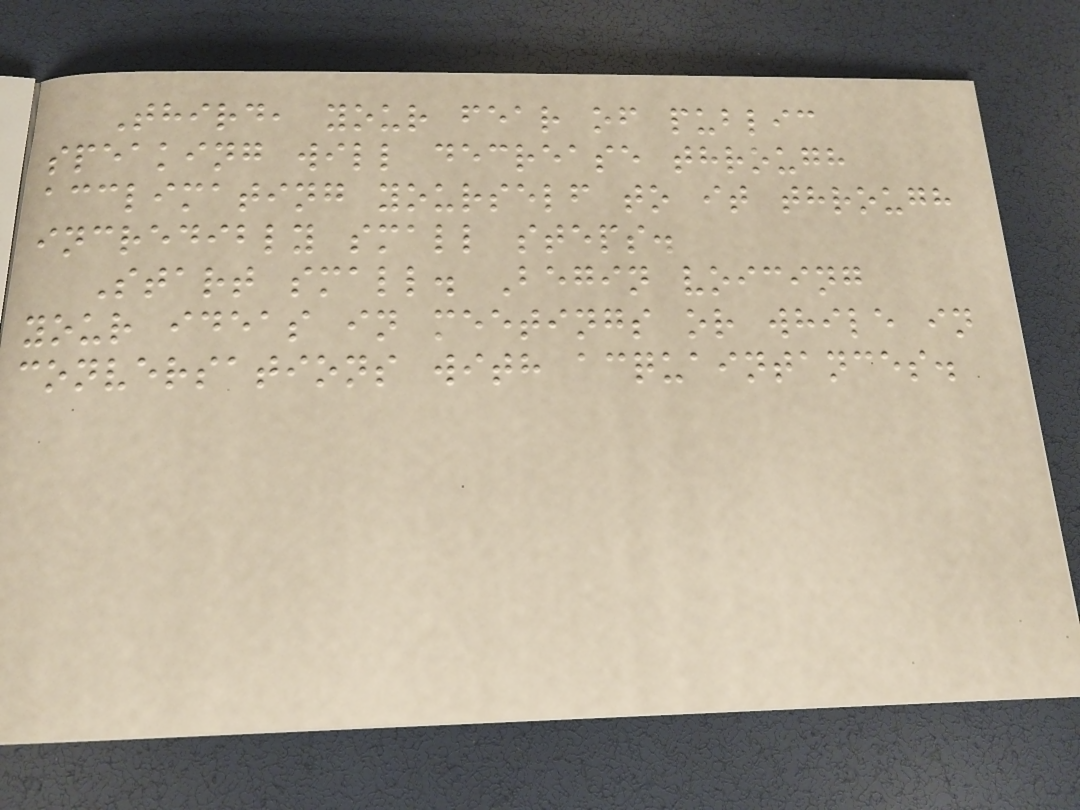Third, your fear of public
speaking will decrease through
acclimating yourself to it through
incredibly small steps.
Start small. Begin voicing
your ideas in meetings or while in
conversations with acquaintances.
